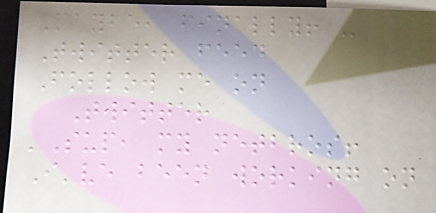Maybe, finally! -
Twitter feed
Follow me on
Twitter
'Sup, my netbros!
I've been working on
